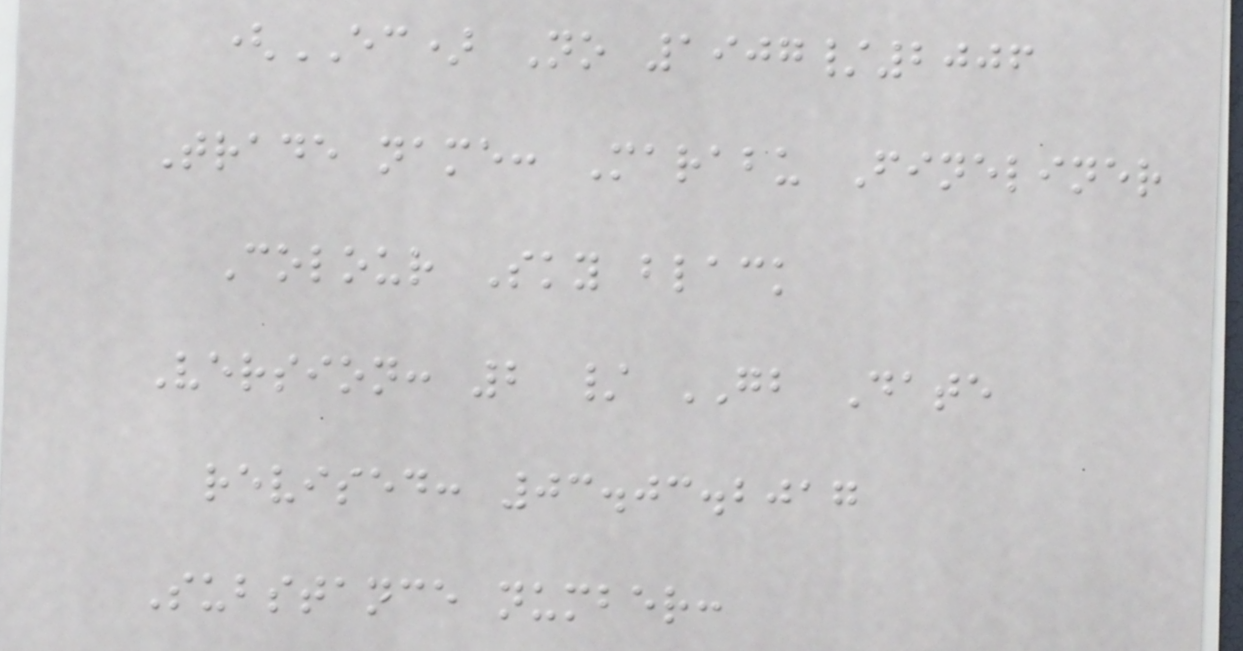(EC) No 1907/2006
Trade name: Marabu Fineliner
Colour Sky black
Version: 2 / GB Date
revised: 03.03.2017
Substance number:
